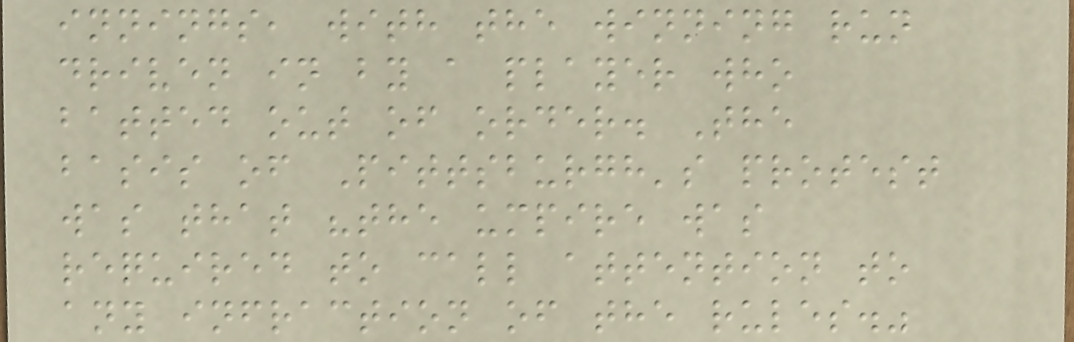innings, with the winning run
driven in by a player who
batted out of order. The
basis of Pittsburgh's protest
was that "the umpire was
required to call attention to
any infraction of the rules."
